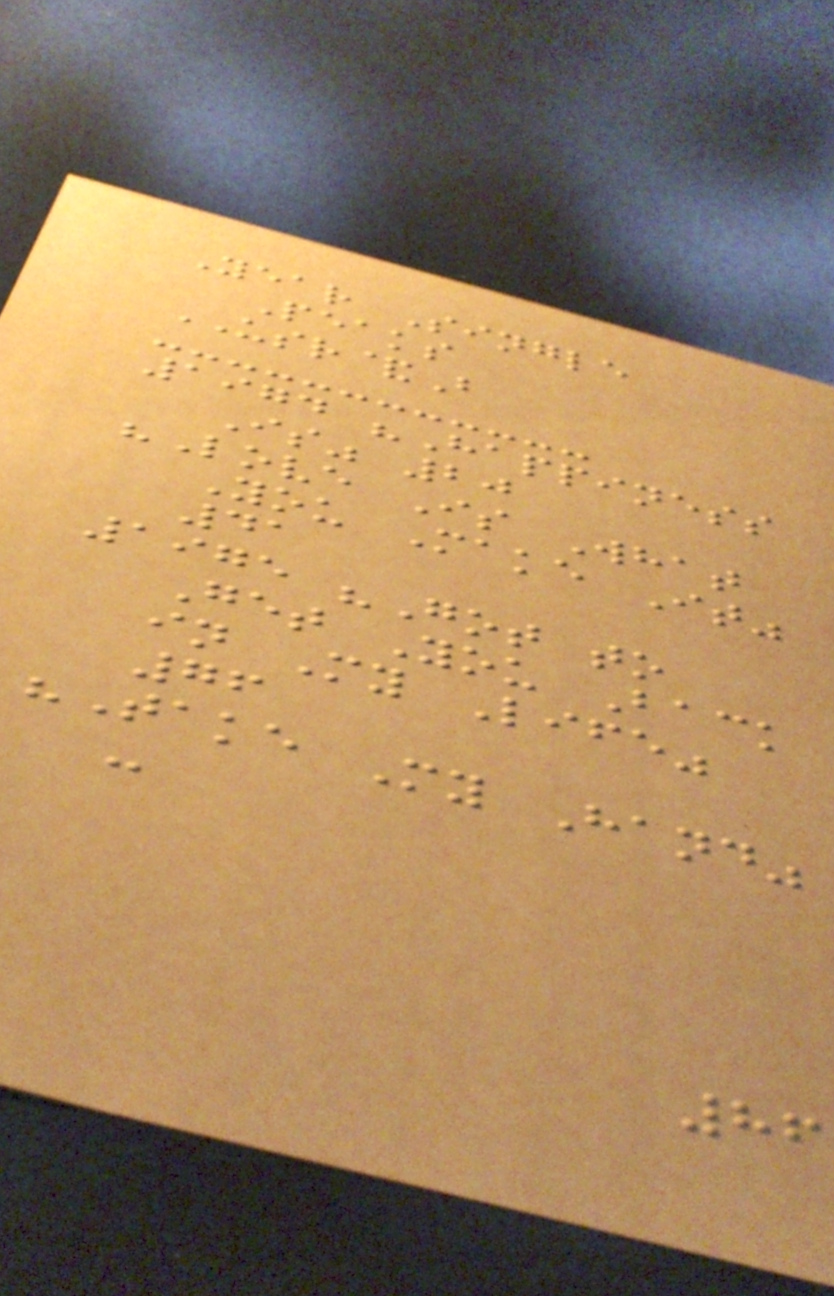Year Single
Peaks
USR&B
1974 "Happiness
Is" 20
"Love Is What
You Make It"
41
1975 "Got to
Get You Back
in My Life"
76
"Take My Hand"
-
86
